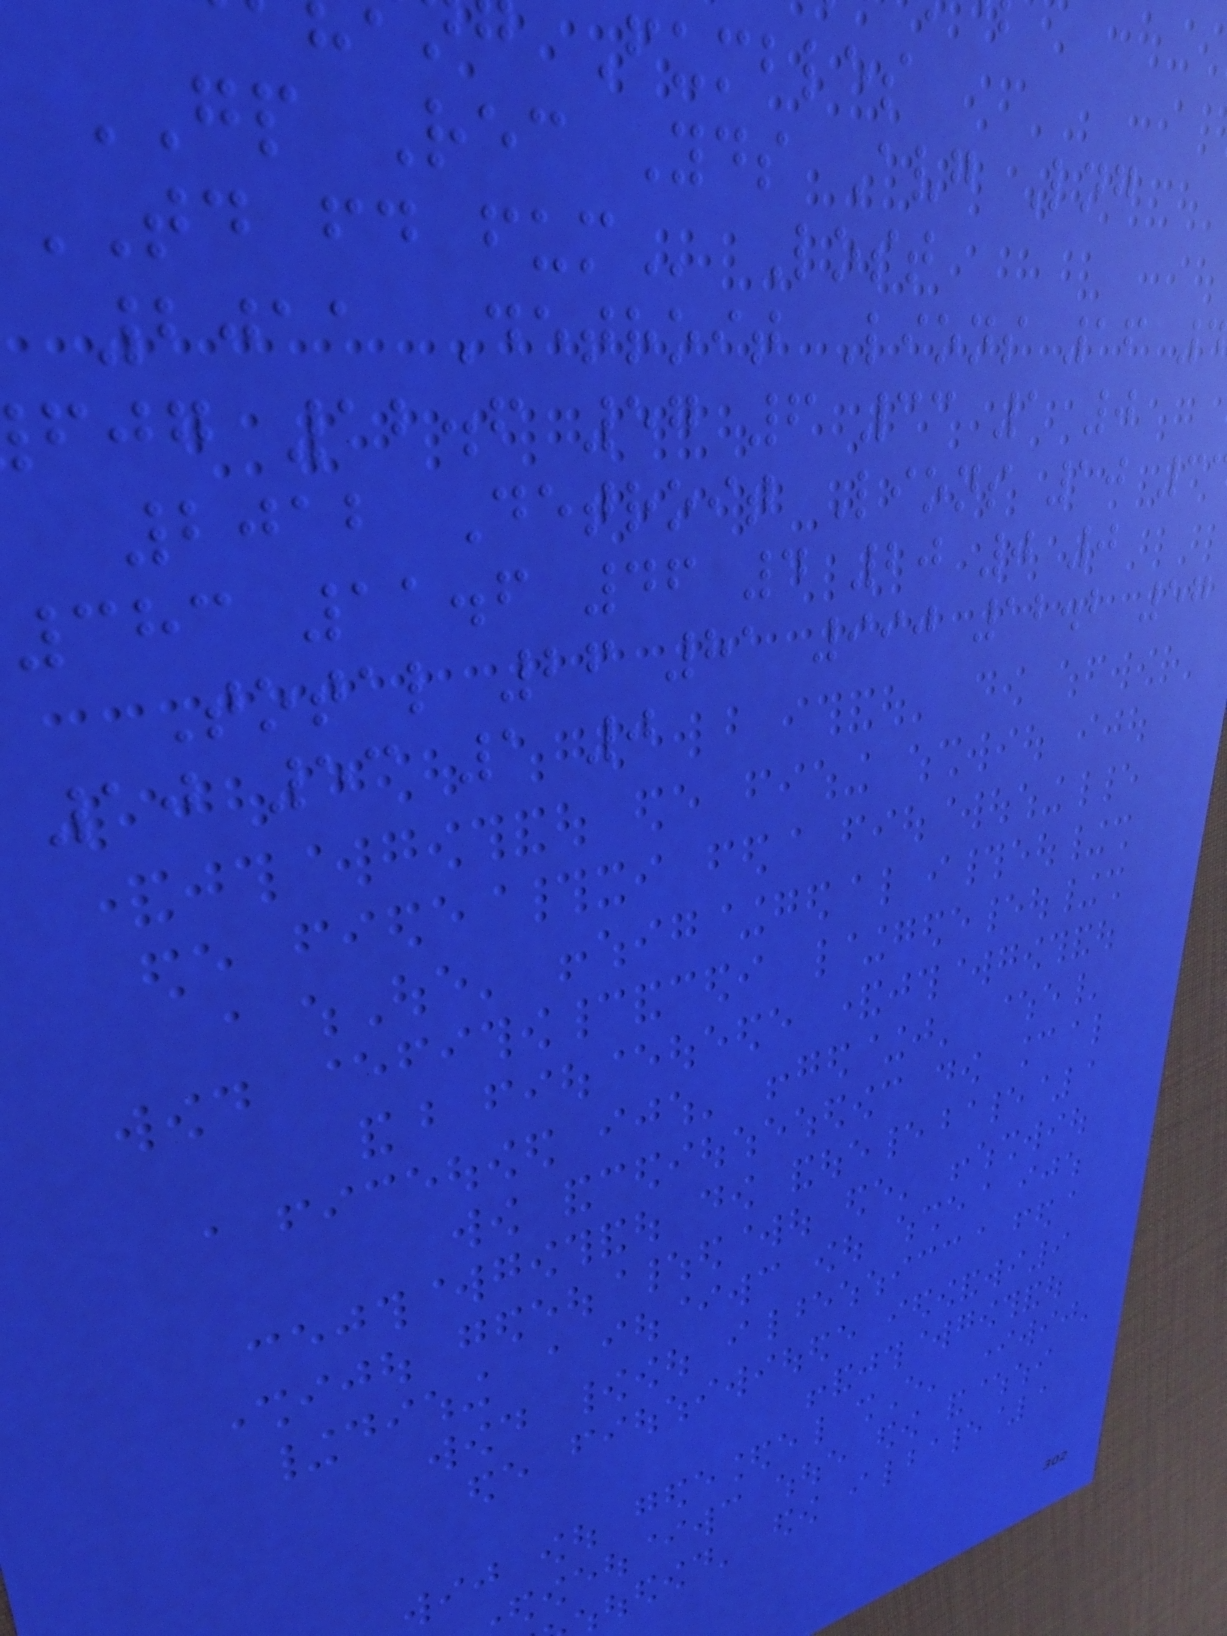Fumbles
GP Rec Yds Avg Lng
TD fd
2011 Detroit Lions 16
fjg 12.6 57 6 33 1 0
2012 Detroit Lions 10 3
383 11.6 46 4 20 0 0
Total 26 81 990 12.2 57
10 53 1 0
